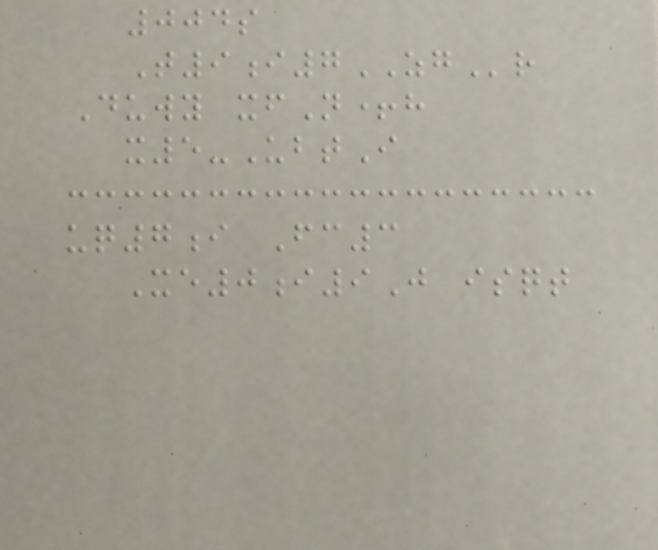004s
T9i7ZGr
Duwy xfN+h
x5-UbtI
uq7i Fc3
Xe0i9J isqt
